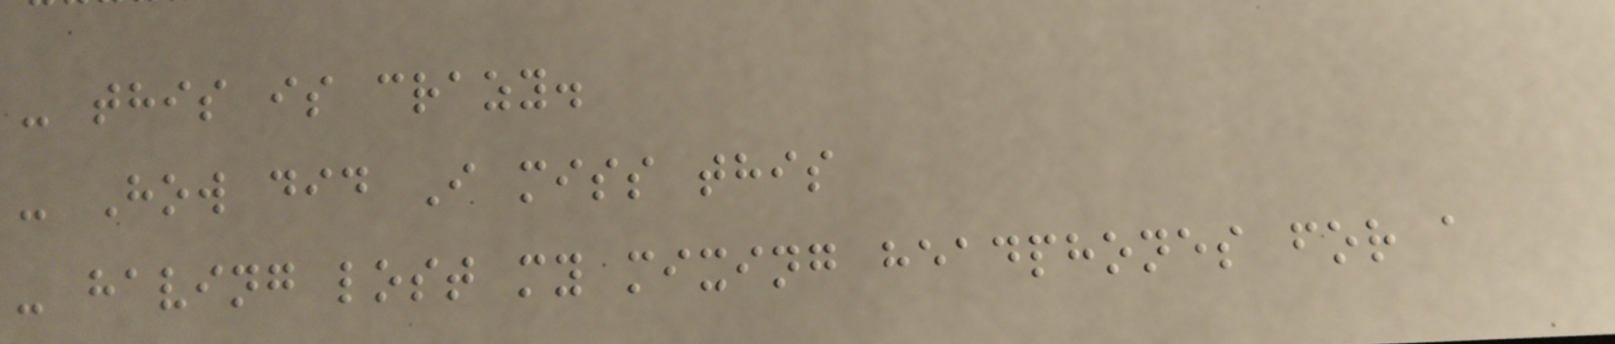- this is crazy.
- How did I miss this
- having lost my mixing headphones for a
